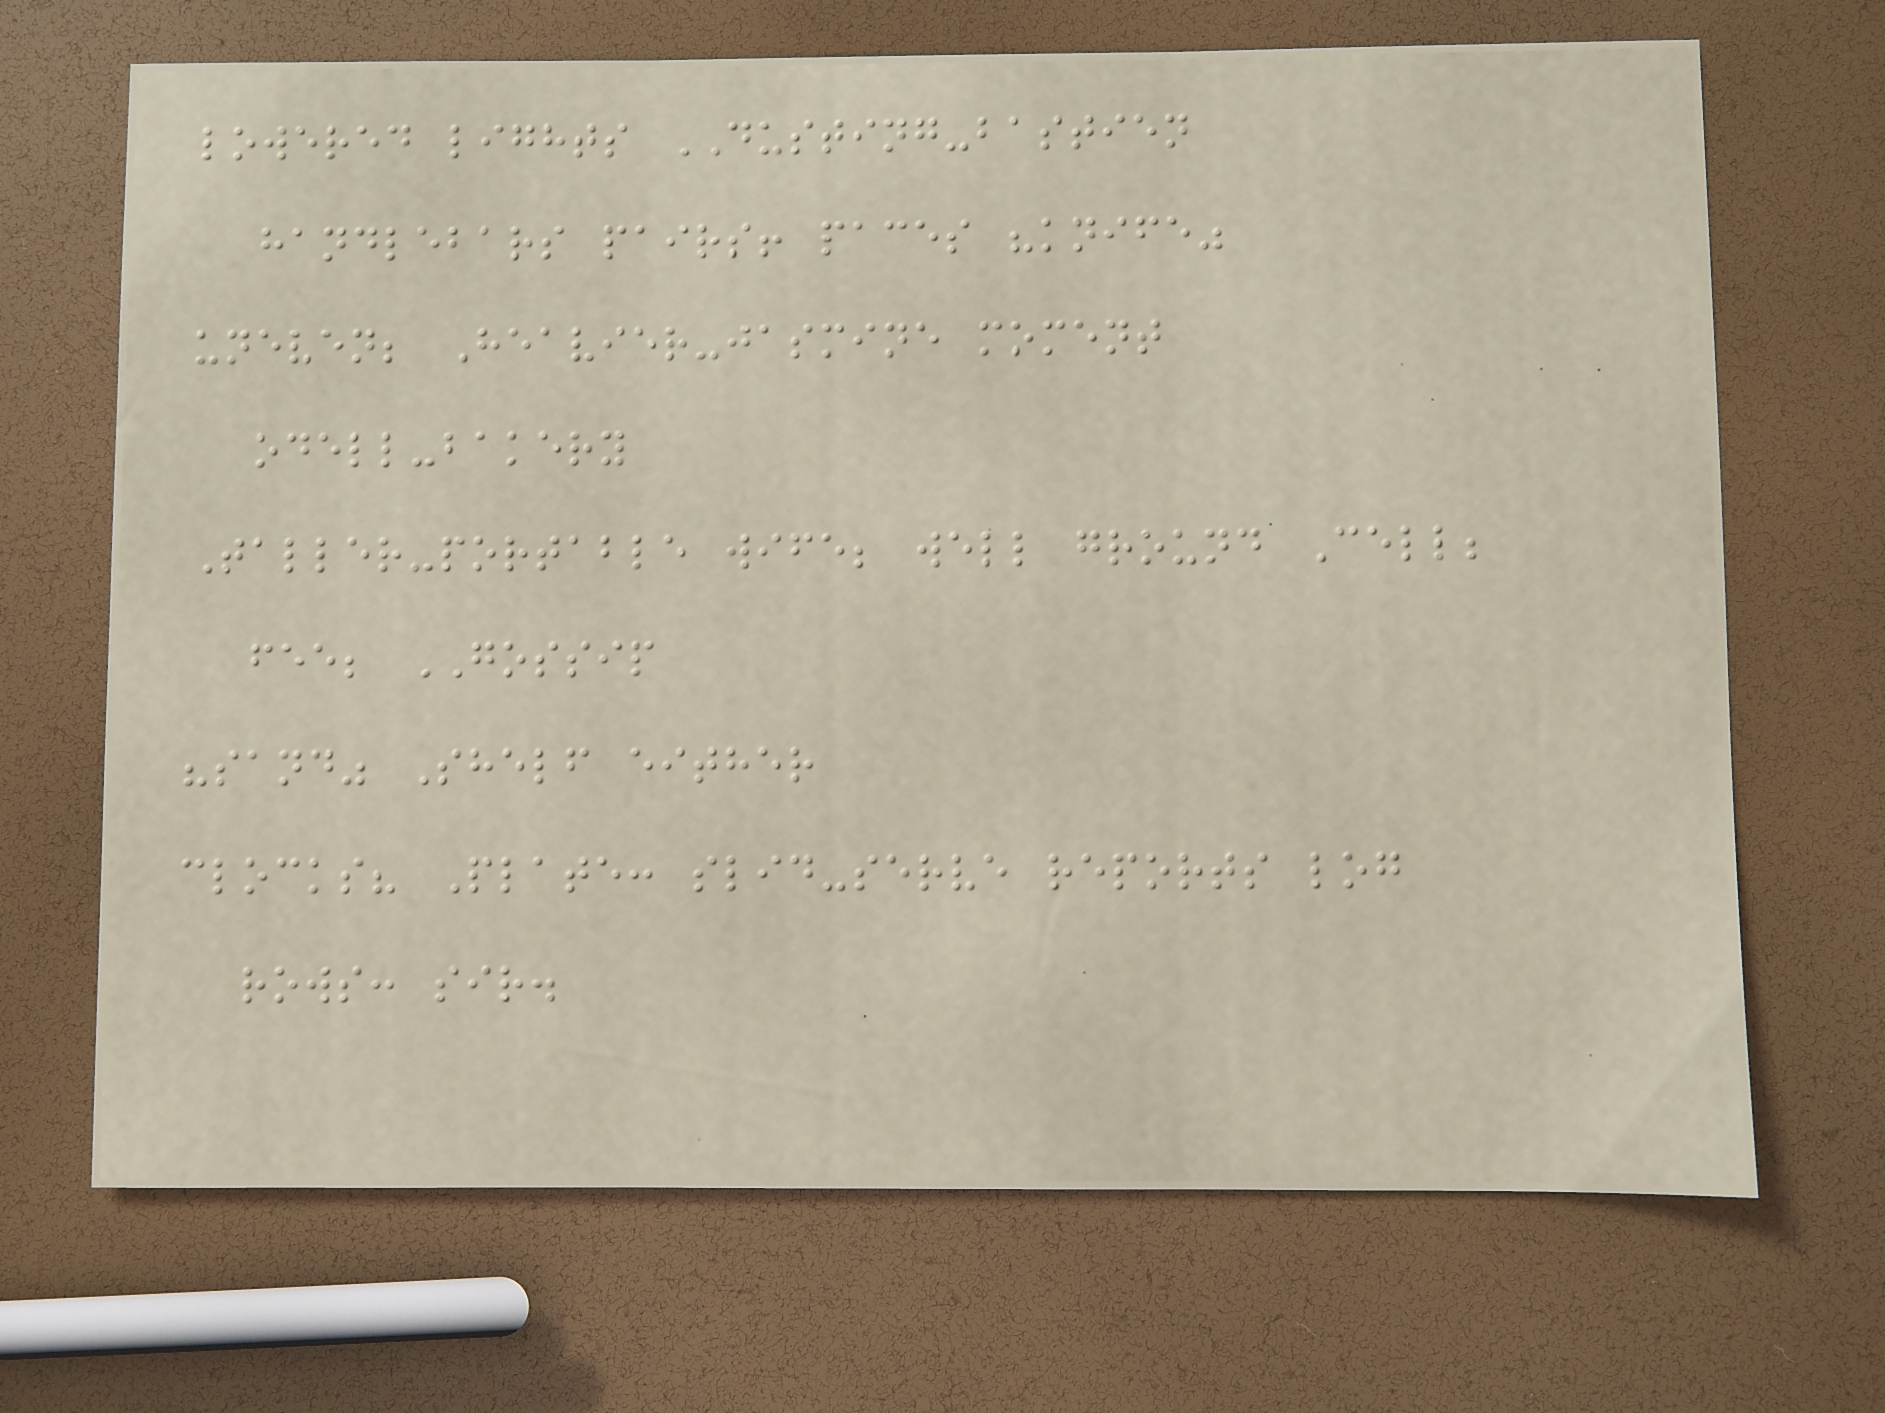lowered lights DUSTING-bastien
handlebars pairs! paces "knife"
uneven; Heavier-jasmine moment
odell-bakery
Taller-portable wife; well ground Cell;
fee; GOSSIP
"sand" Shelf either
clocks? Plate: slid-serve reports log
rows: sir.
